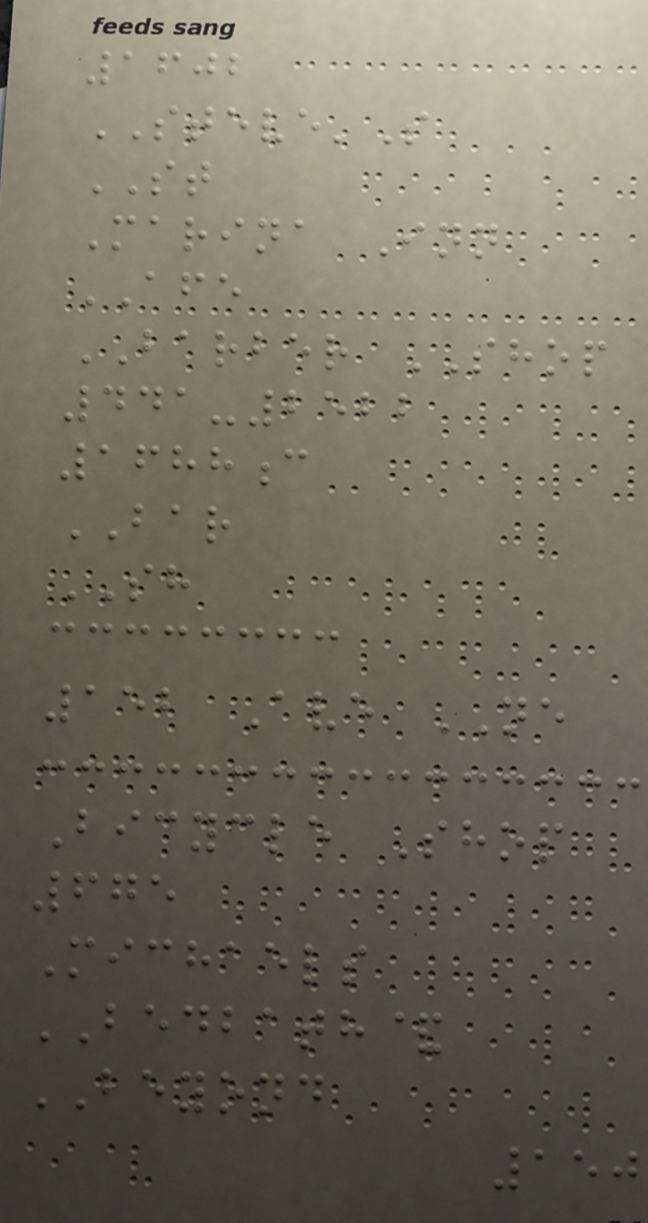1602
STEVE'S
ST
Marina Inn
AFE
BARBER SHOP
441-2522
1688c
BAR
SH
152 Ave NE
Bicycle Shop
675
Michaels
BEDBATH&
BEYOND
150
